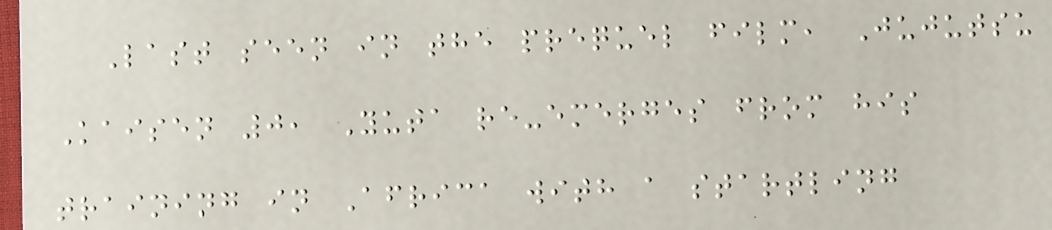Last seen in the prequel film, Jujutsu
Kaisen 0, Yuta re-emerges from his
training in Africa with a startling
